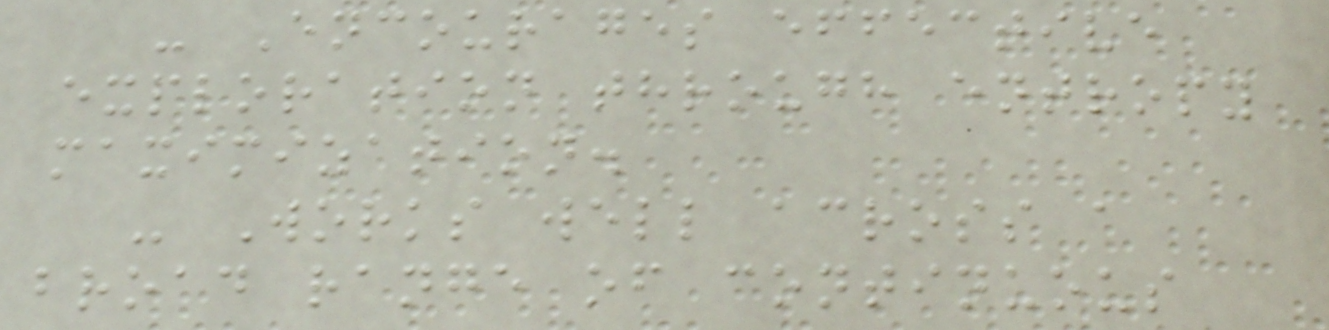- Encourages effective
exploration through entropy
maximization.
- Works well across a
broad range of continuous
